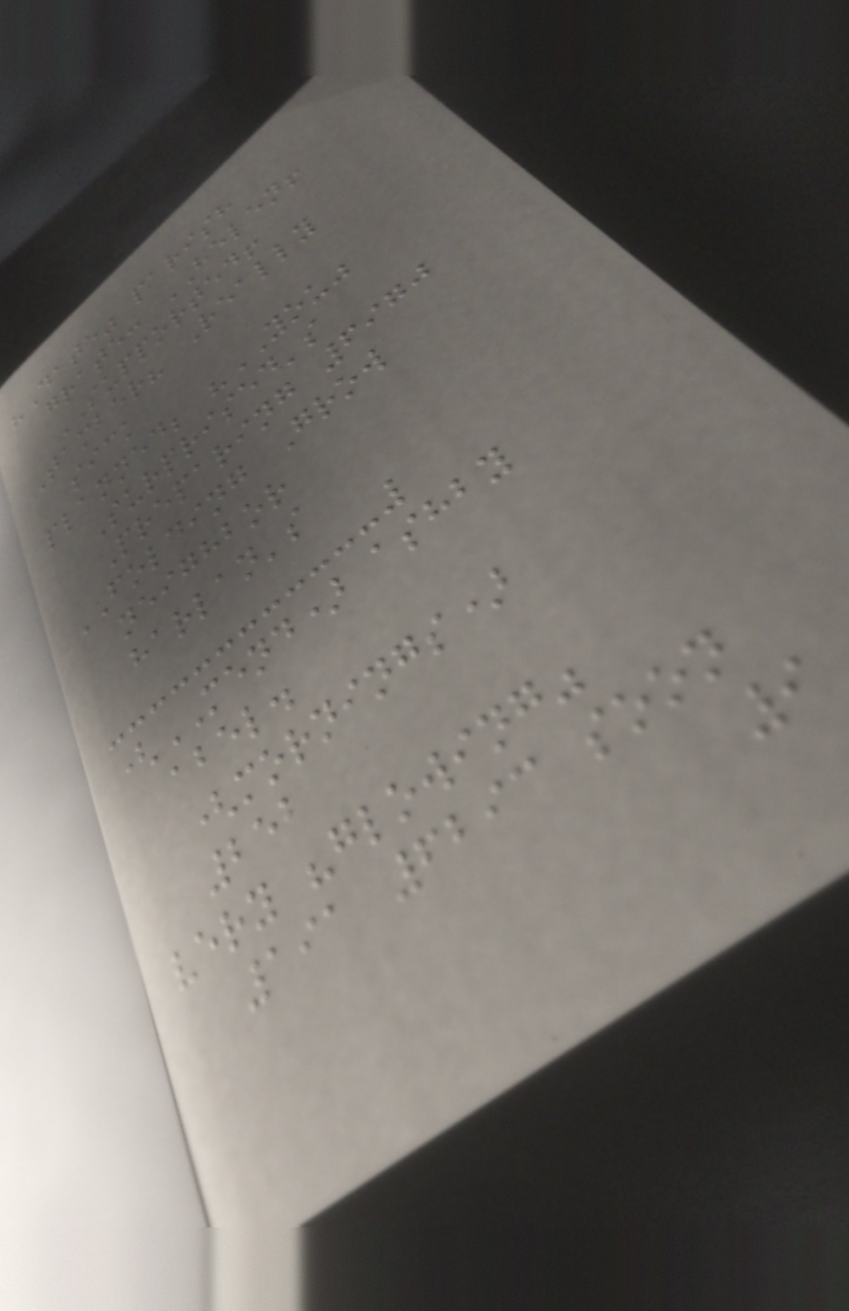"Date" parish
grate: HELEN!
SUPPORTED!
Tamber? Really
sick
planned; "YOU"
Surprised's
Preparing 6970
FOLDING Grow
neighbor
harlan's
(MEND) ashby
abel.
(mornings)
252
very "glowing"
191 6293 soon
9
